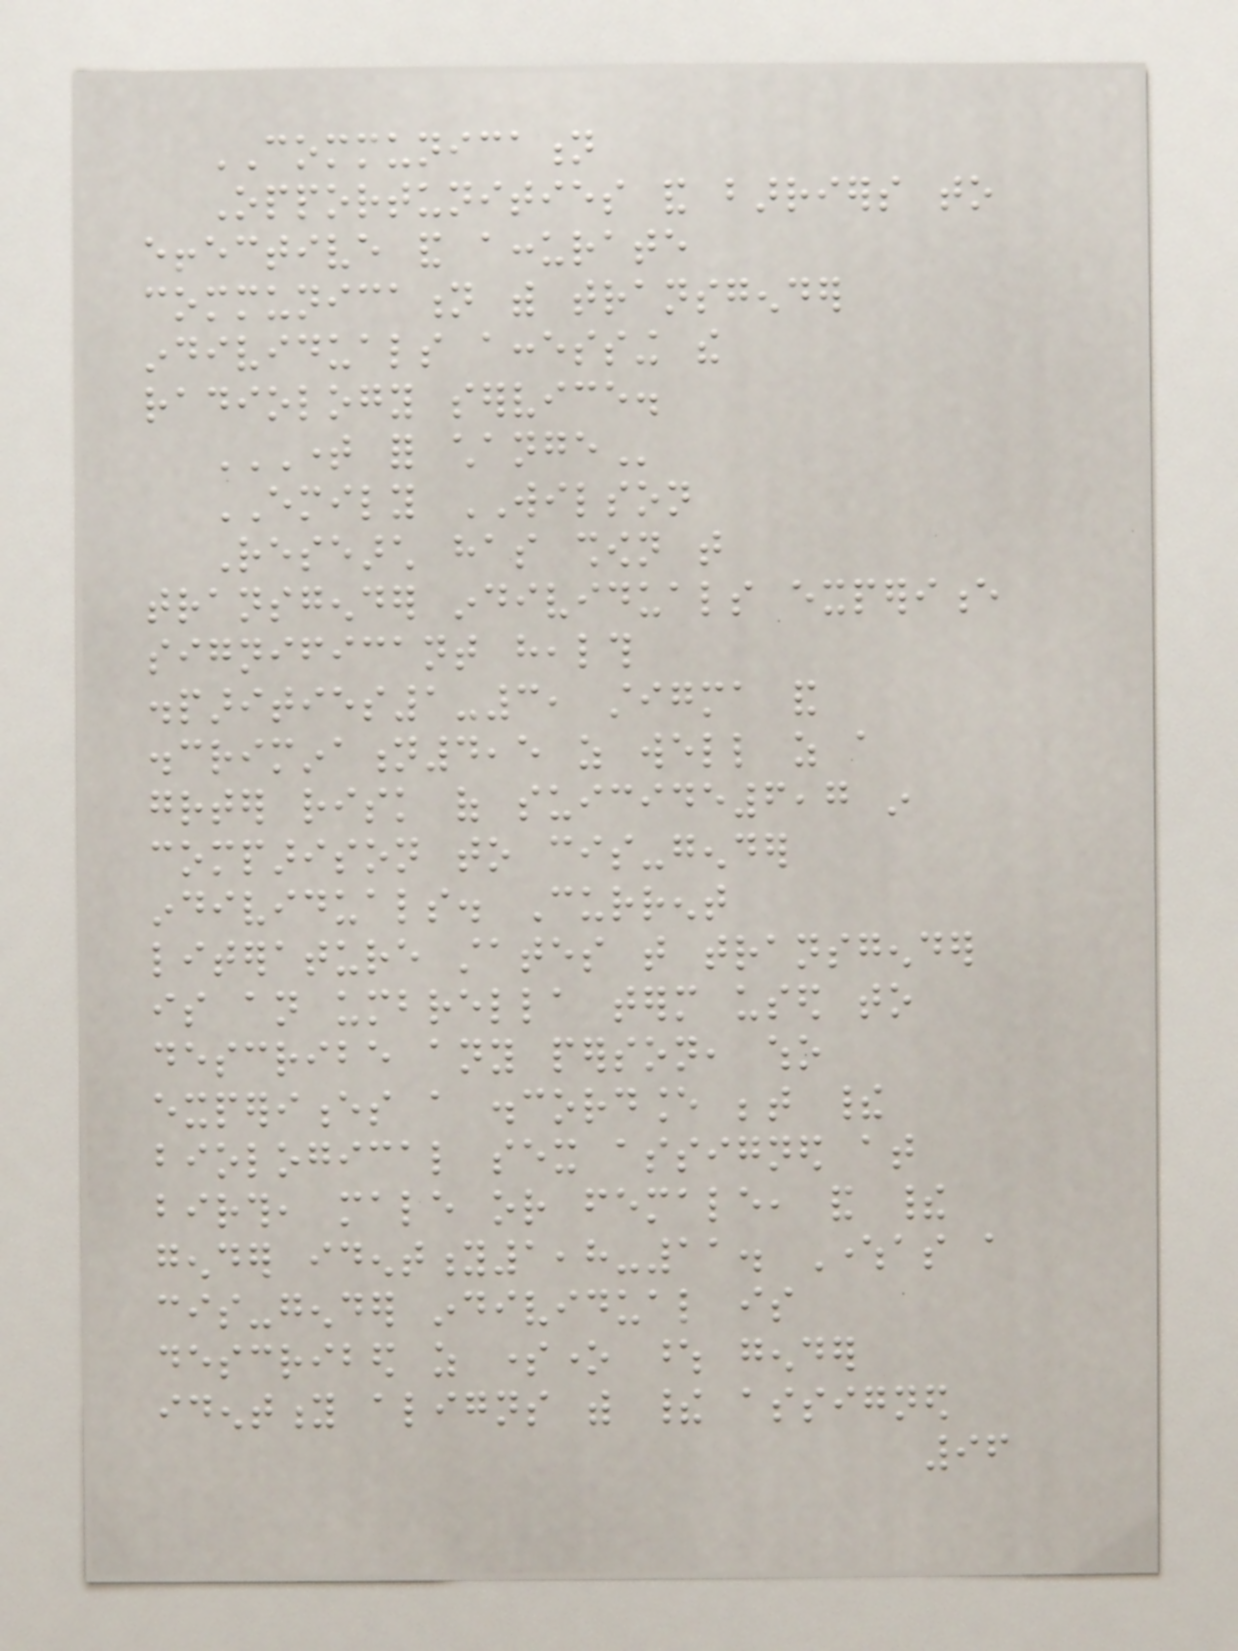COMMUNICATION
Opportunities and barriers to
effective and accurate
communication with transgender
individuals accessing the
radiology service.
TIME FOR CHANGE
EMILY WILSON
Research has shown that
transgender individuals experience
significant health
disparities1-3, stigma and
discrimination4,5 as well as a
greater risk of suicide6,7 in
comparison to cis-gender
individuals. Current
literature states that transgender
is an umbrella term used to
describe any person, who
experiences a discordance between their
biological sex assigned at
birth, male or female, and their
gender identity1,8-11. Whereas a
cis-gender individual is
described as someone whose gender
identity aligns with their assigned
96
